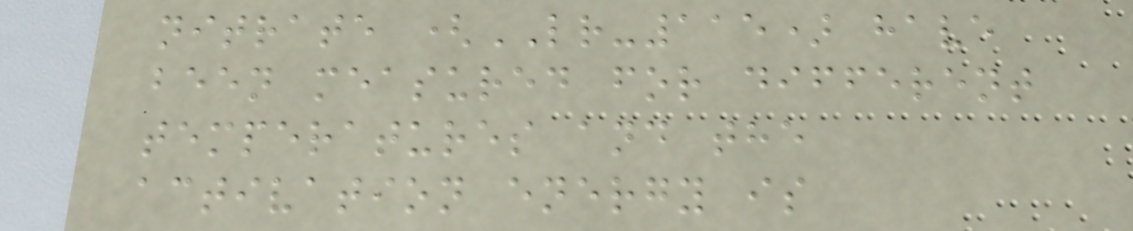nitrate (LR-115) have
been measured for different
temperatures and the
activation energy is
